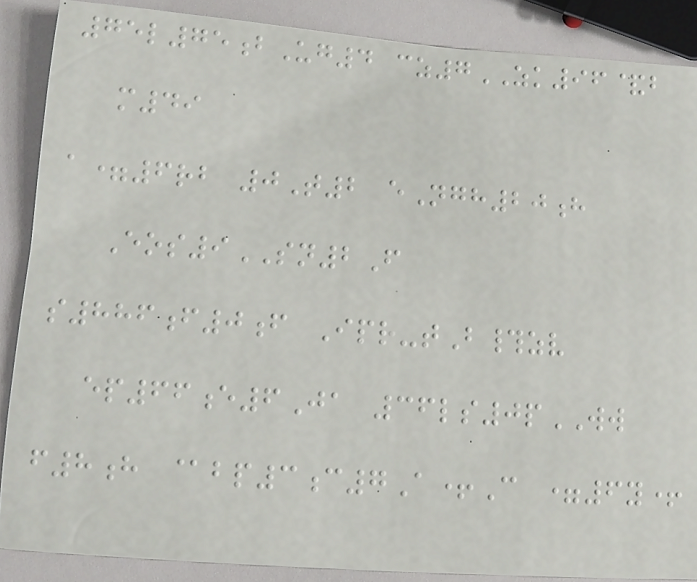75l75bUg4 cz7ZK96&b
m49
a=6rb 0T2 eNgh20h
Eos9SN2F
s886f0f Ipr-tB#zv
ep66e6Ja 36ls0pWW
f8h @bp3c7A+C =6y+
